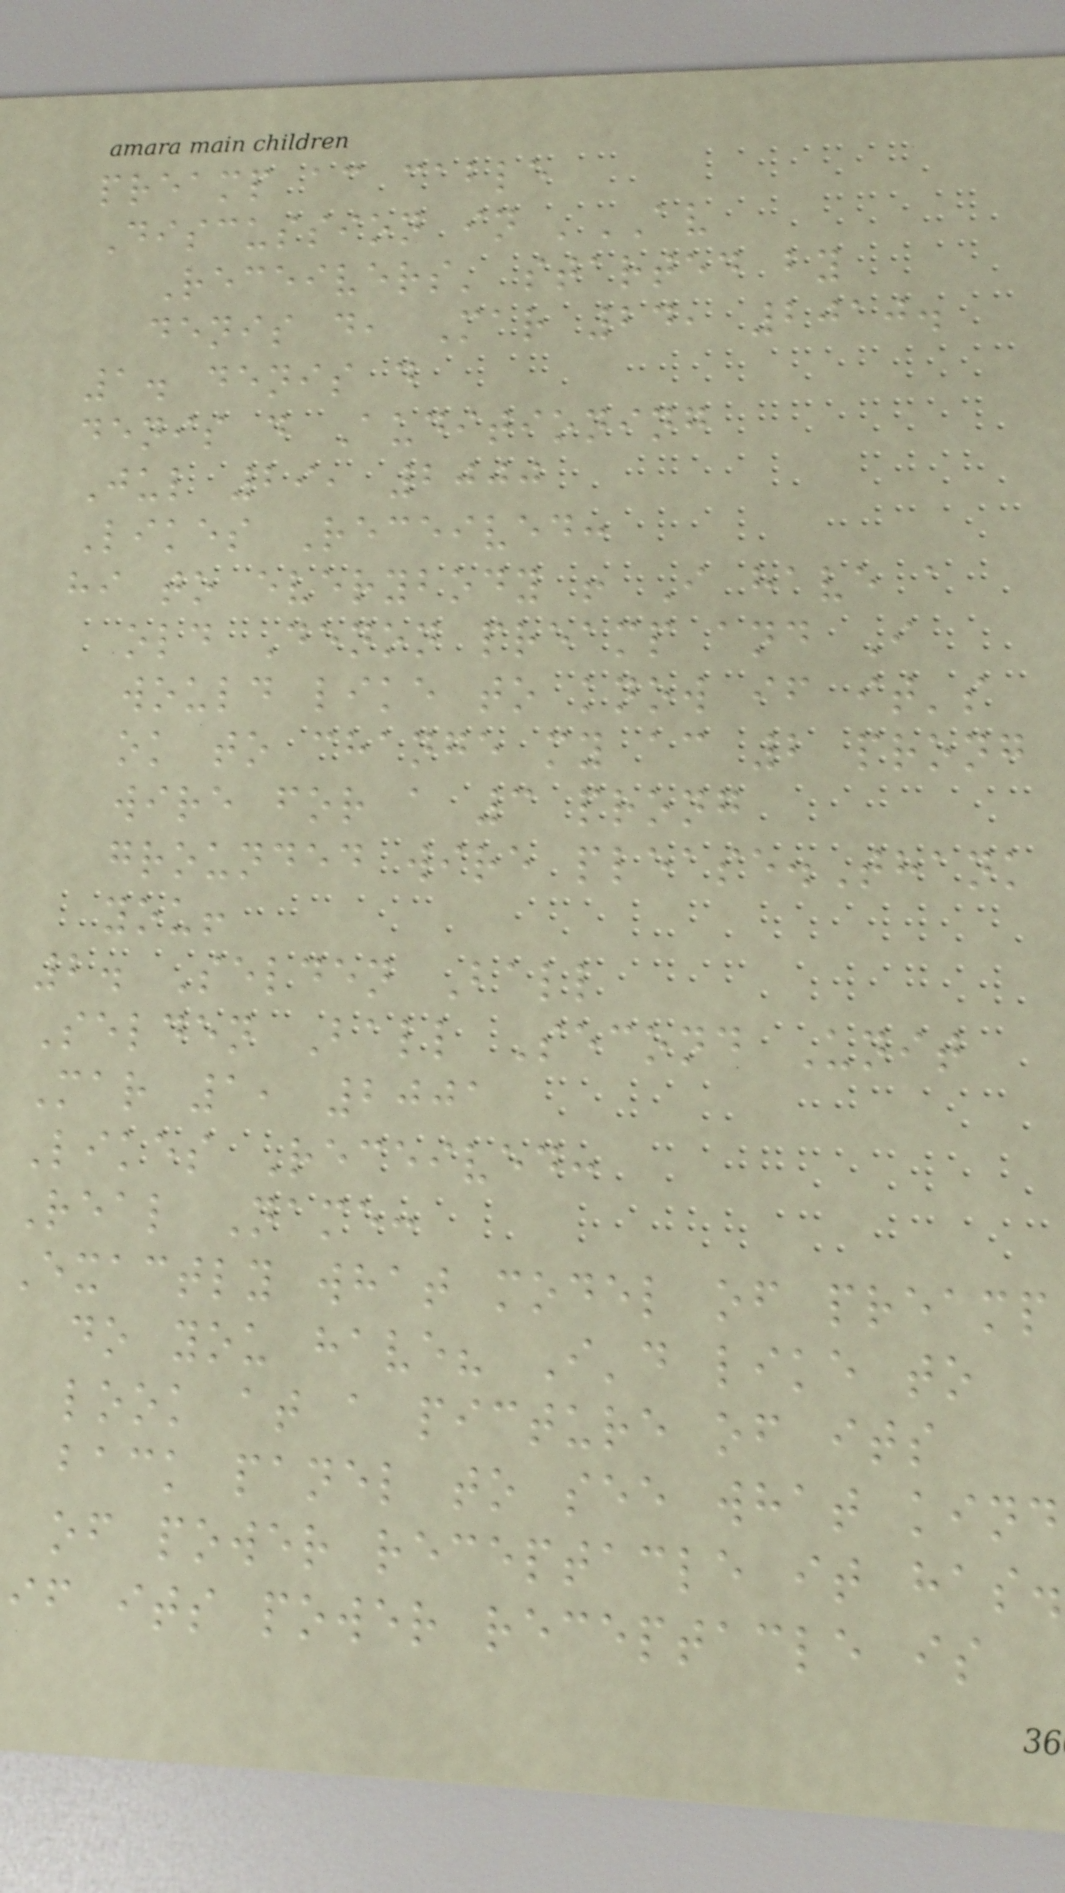preamp ac cable
Discussion in 'AV
Receivers' started by
denis d, Mar 24, 2010.
1. denis d
denis d Auditioning
Jul 29, 2000
Likes Received:
hi to everybody ! I have a
old Denon preamp and I
would like to know if it's
ok to change my ac 2 prong
wire for a 3 prong
grounded wire please.Thank
you!
2. Selden Ball
Selden Ball Second Unit
Mar 1, 2001
Likes Received:
Real Name:
Exactly what model of preamp
do you have? I'd like to
look at a picture of its
back panel to see what kind
of power receptacle it has.
if its power receptacle is
